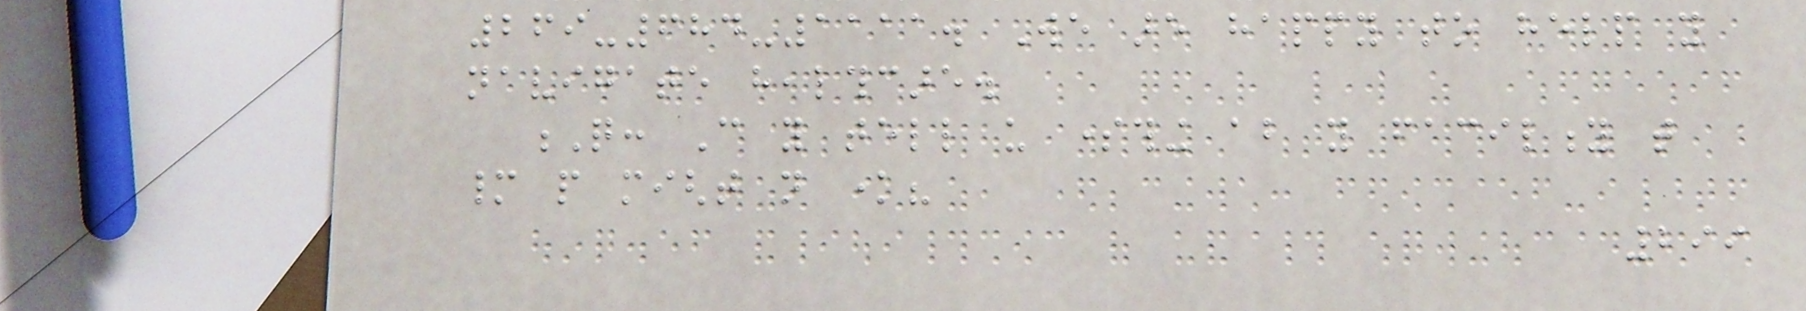269-684-1111. We are happy to help you
navigate healthcare.
Q: Can you tell us something about you facility that
many people might not know?
299
